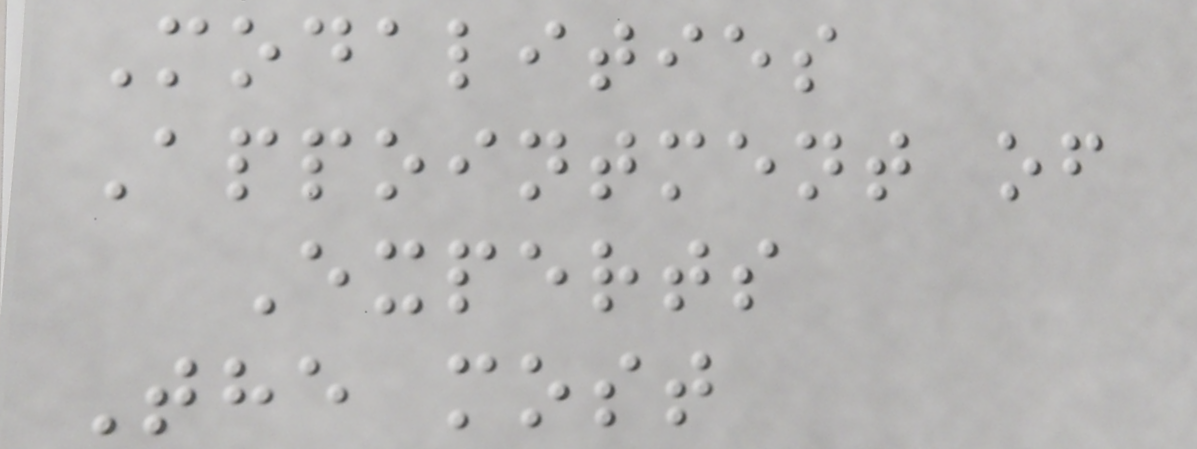Modalities
Appointment of
Experts
The most
